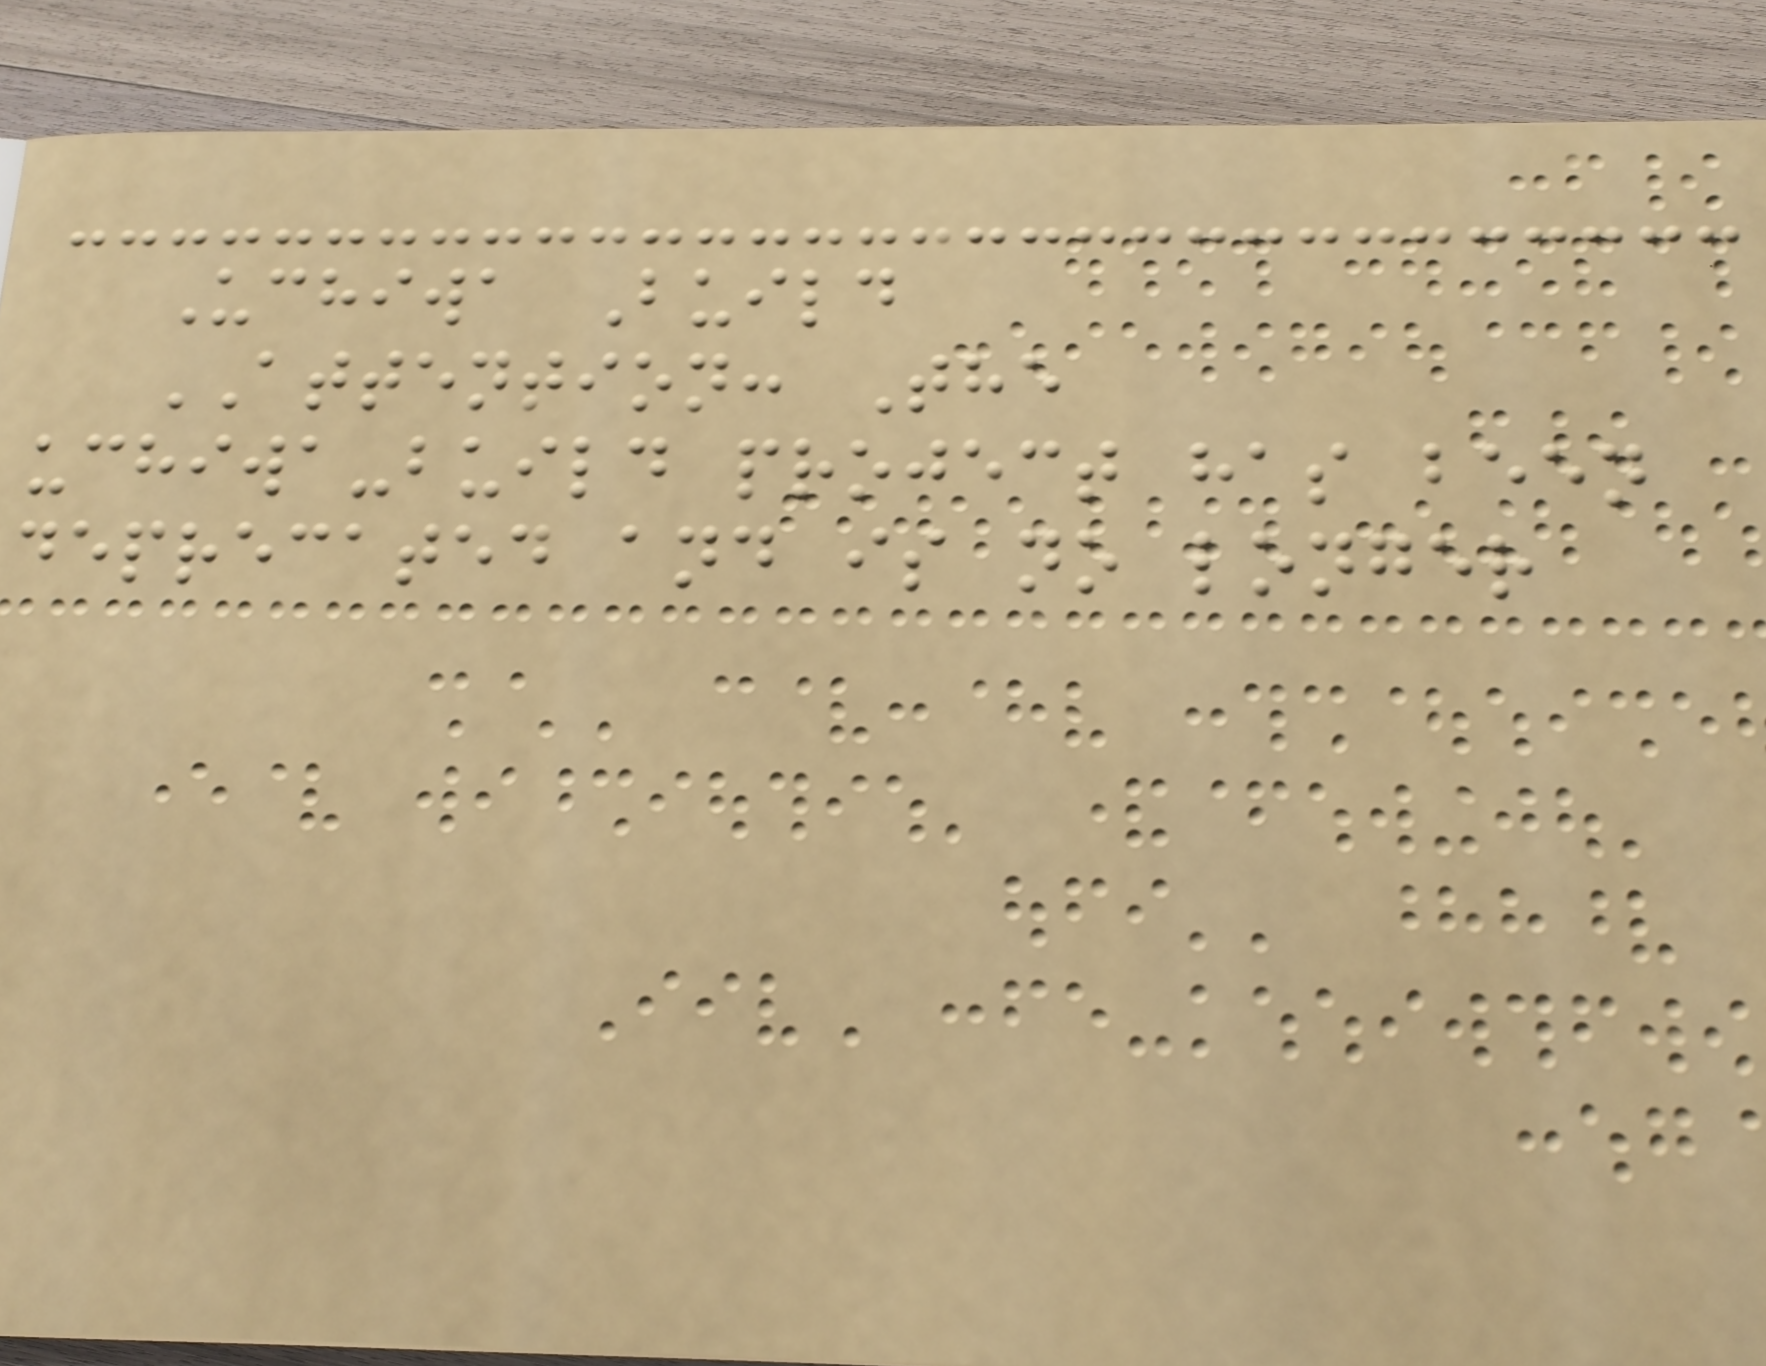Uchiwa Build
ATTENTION: The
uchiwa-build project has been
deprecated and is no longer
